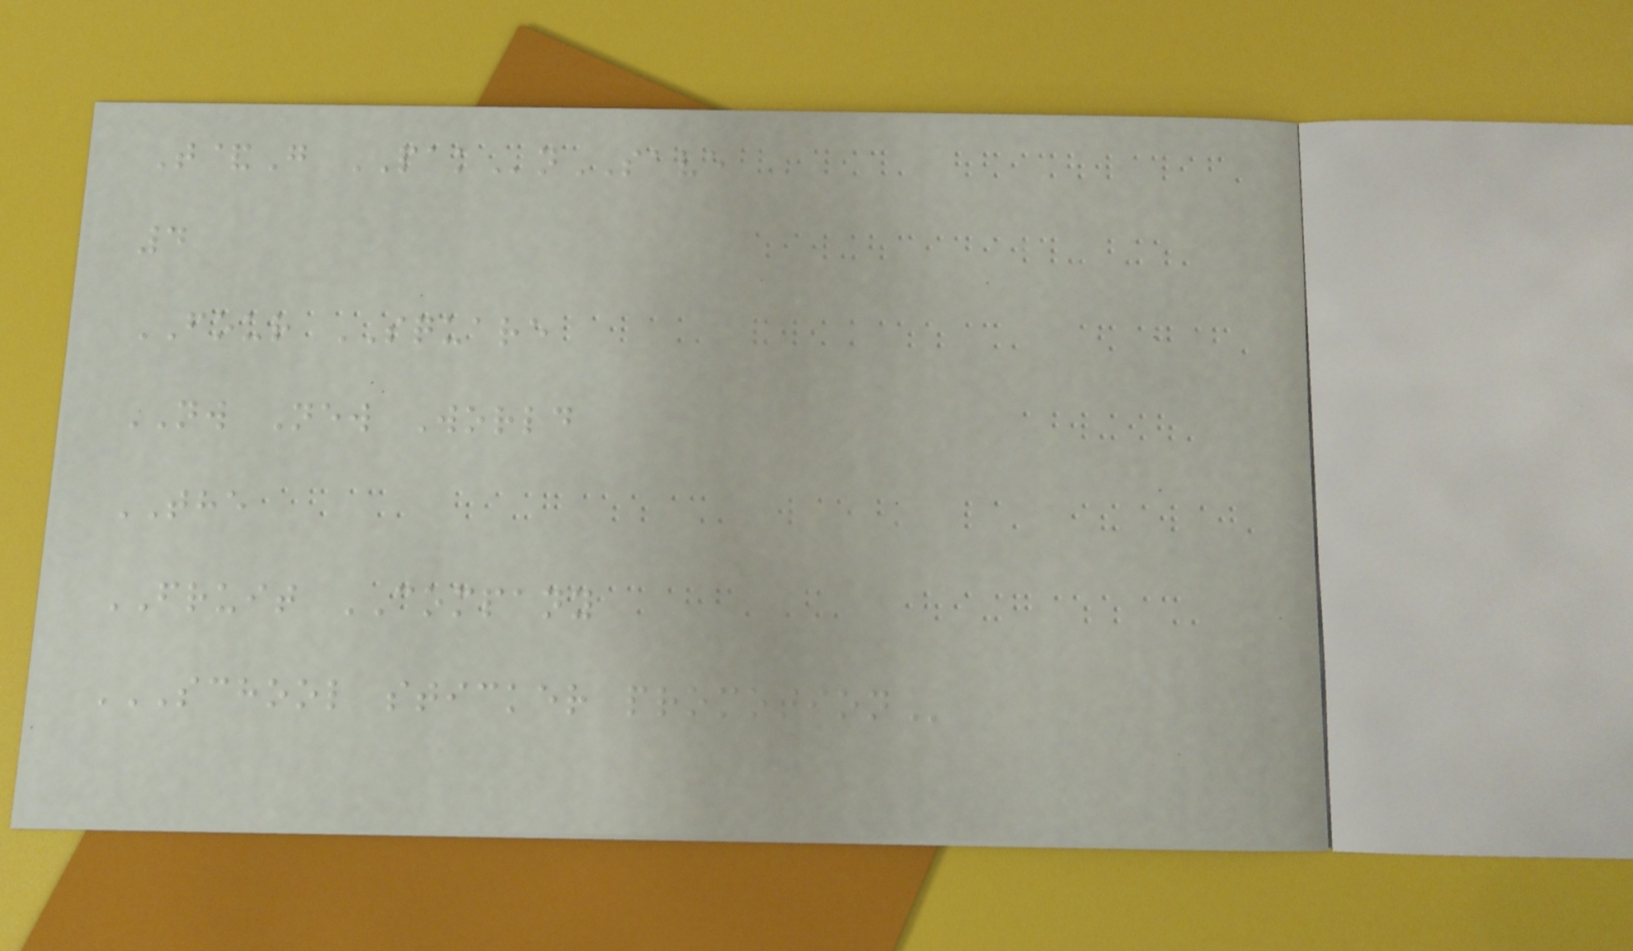T&G PAKnSAVE
4
FOUR SQUARE
NW New World
THE
FRUIT COMPANY
SCHOOL STICKER PROMOTION
